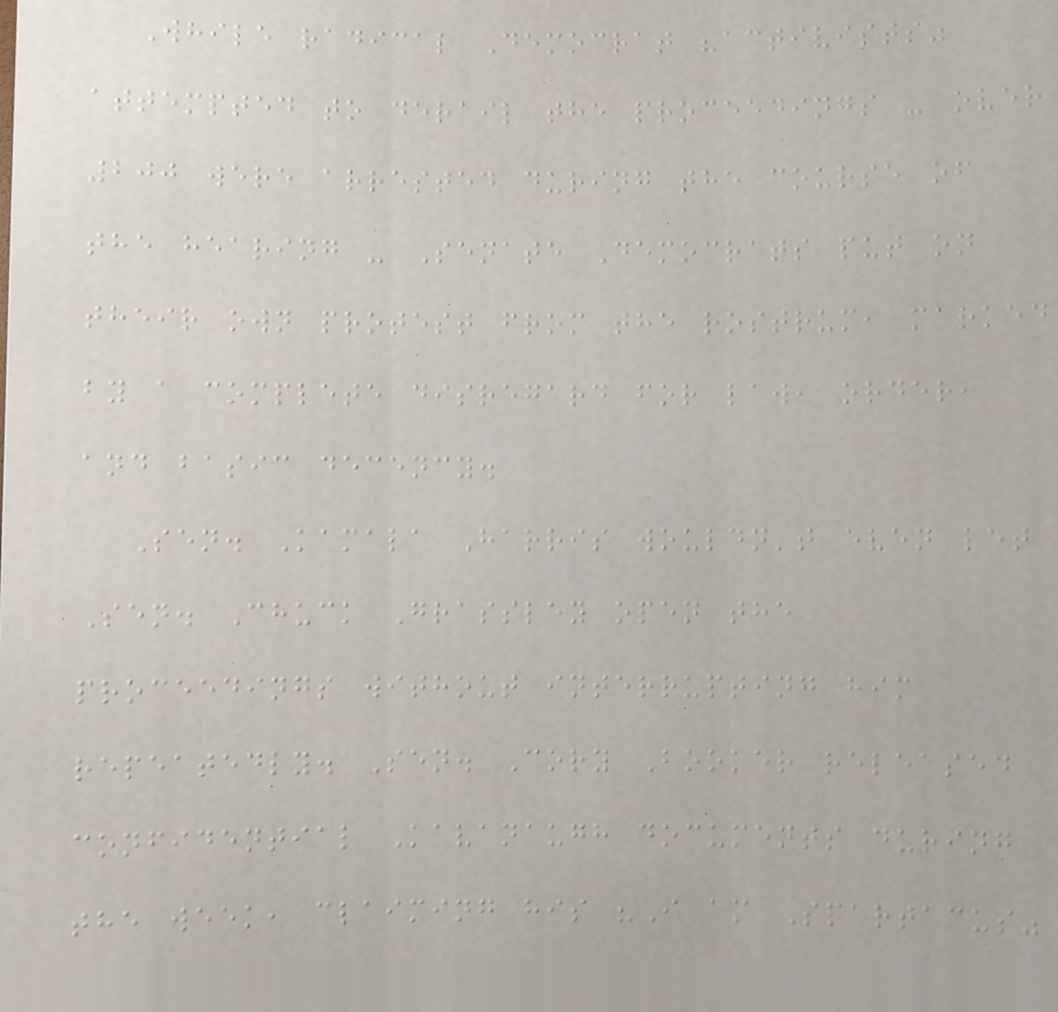While radical Democrat "activists"
attempted to derail the proceedings - over
200 were arrested during the course of
the hearing - Senate Democrats put on
their own protest from the rostrum, marked
by a complete disregard for law, order,
and basic decency.
Sen. Kamala Harris wouldn't even let
Sen. Chuck Grassley open the
proceedings without interrupting him
repeatedly. Sen. Cory Booker released
confidential Kavanaugh documents during
the week, claiming his "I am Spartacus"
